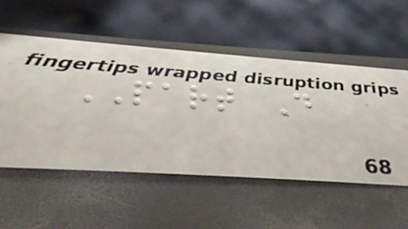PART D
